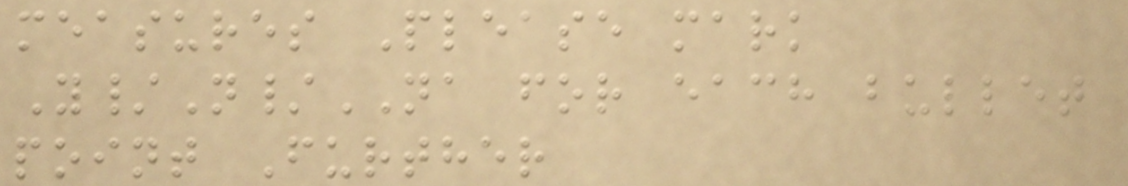measures Please mark
Y/N/NA for each bullet
point Further
